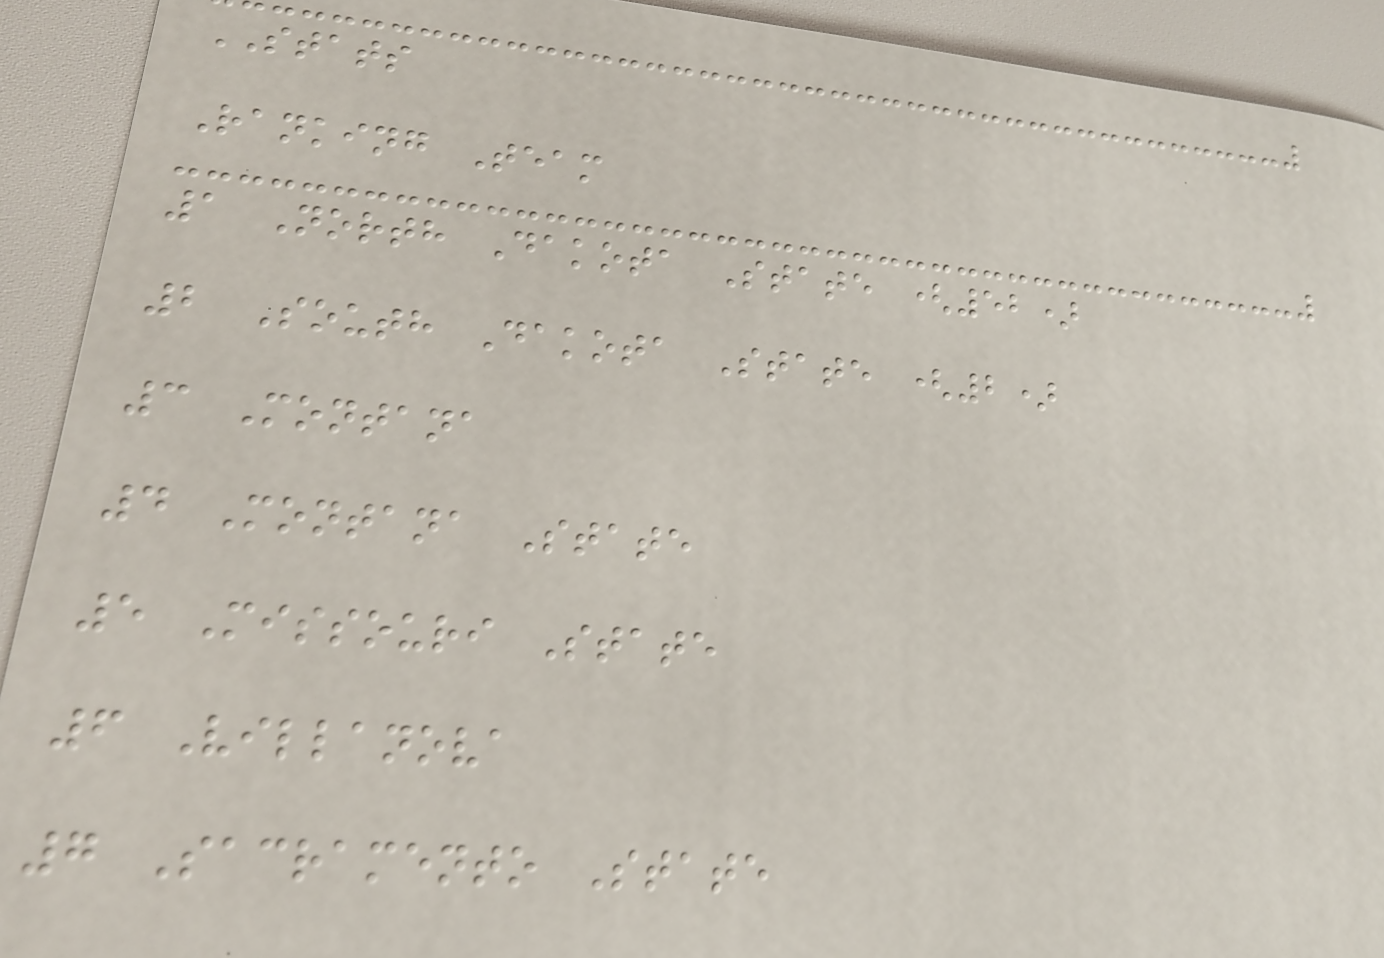STATS
Ranking Team
1 North Dakota State (52)
2 South Dakota State (2)
3 Montana
4 Montana State
5 Missouri State
6 Villanova
7 Sacramento State
